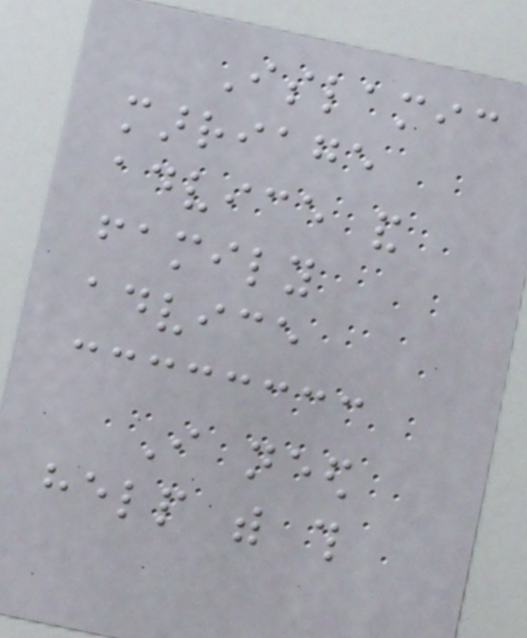Islamic
marriage
advice and
family
advice
I need
help with this
